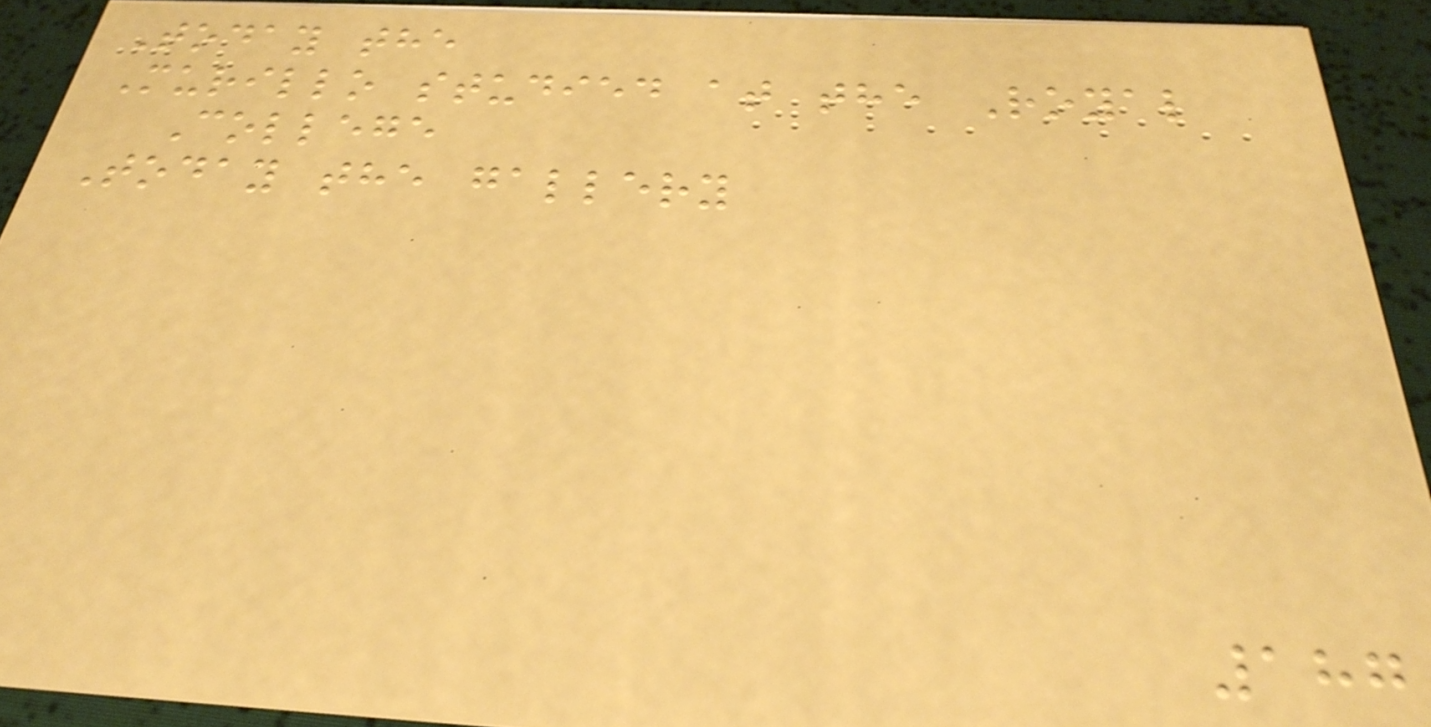Today the
Murillo studied at the Royal
College
Today the gallery
187
